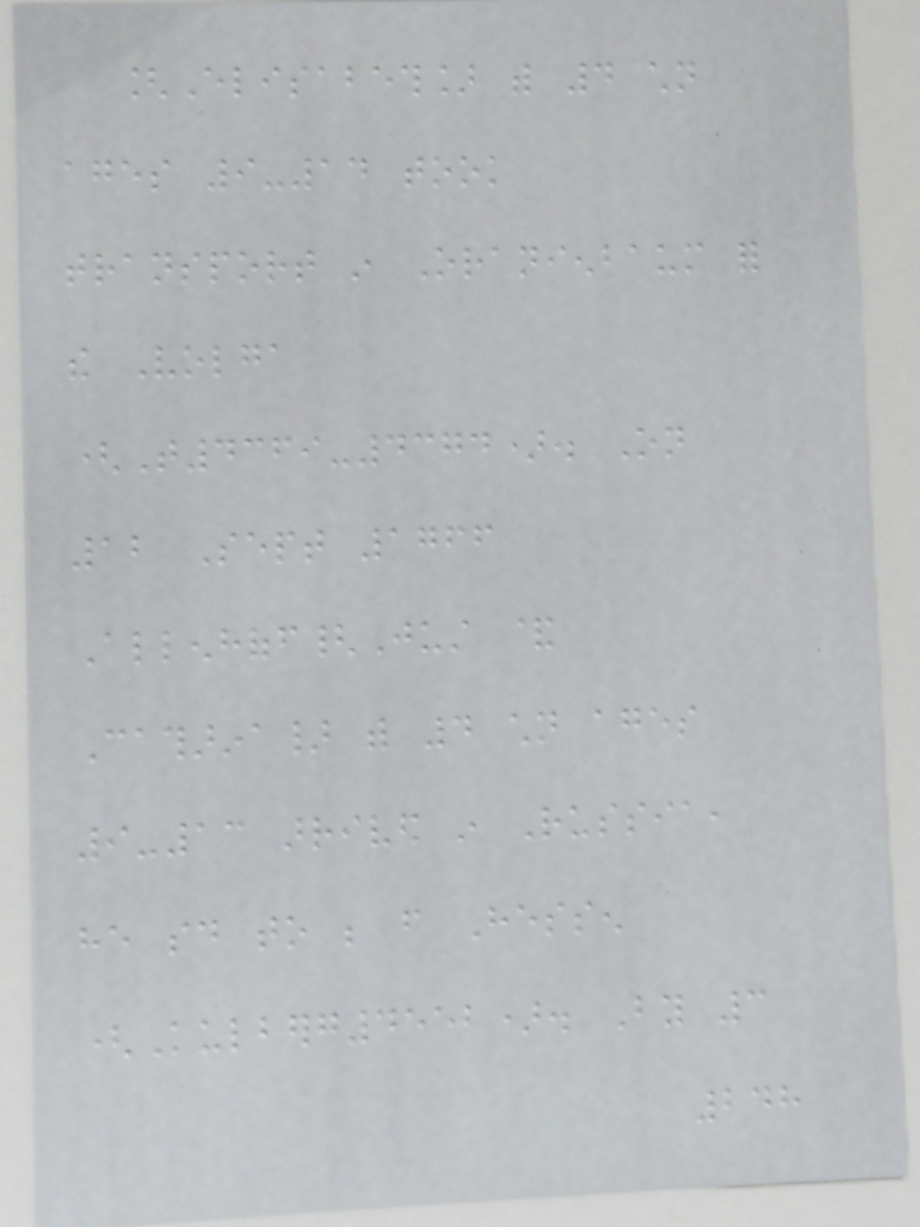[Elisabeth] with 4 children
ages 9-14 took
transport in Oranienbaum for
the Volga
(T4369-4374). On
12 Sept 1766
Allenhoff{Just &
Catharina} with 4 children ages
9-13 arrived in Russia,
he said to be from Hessen
(Kulberg4552). By 3
248
